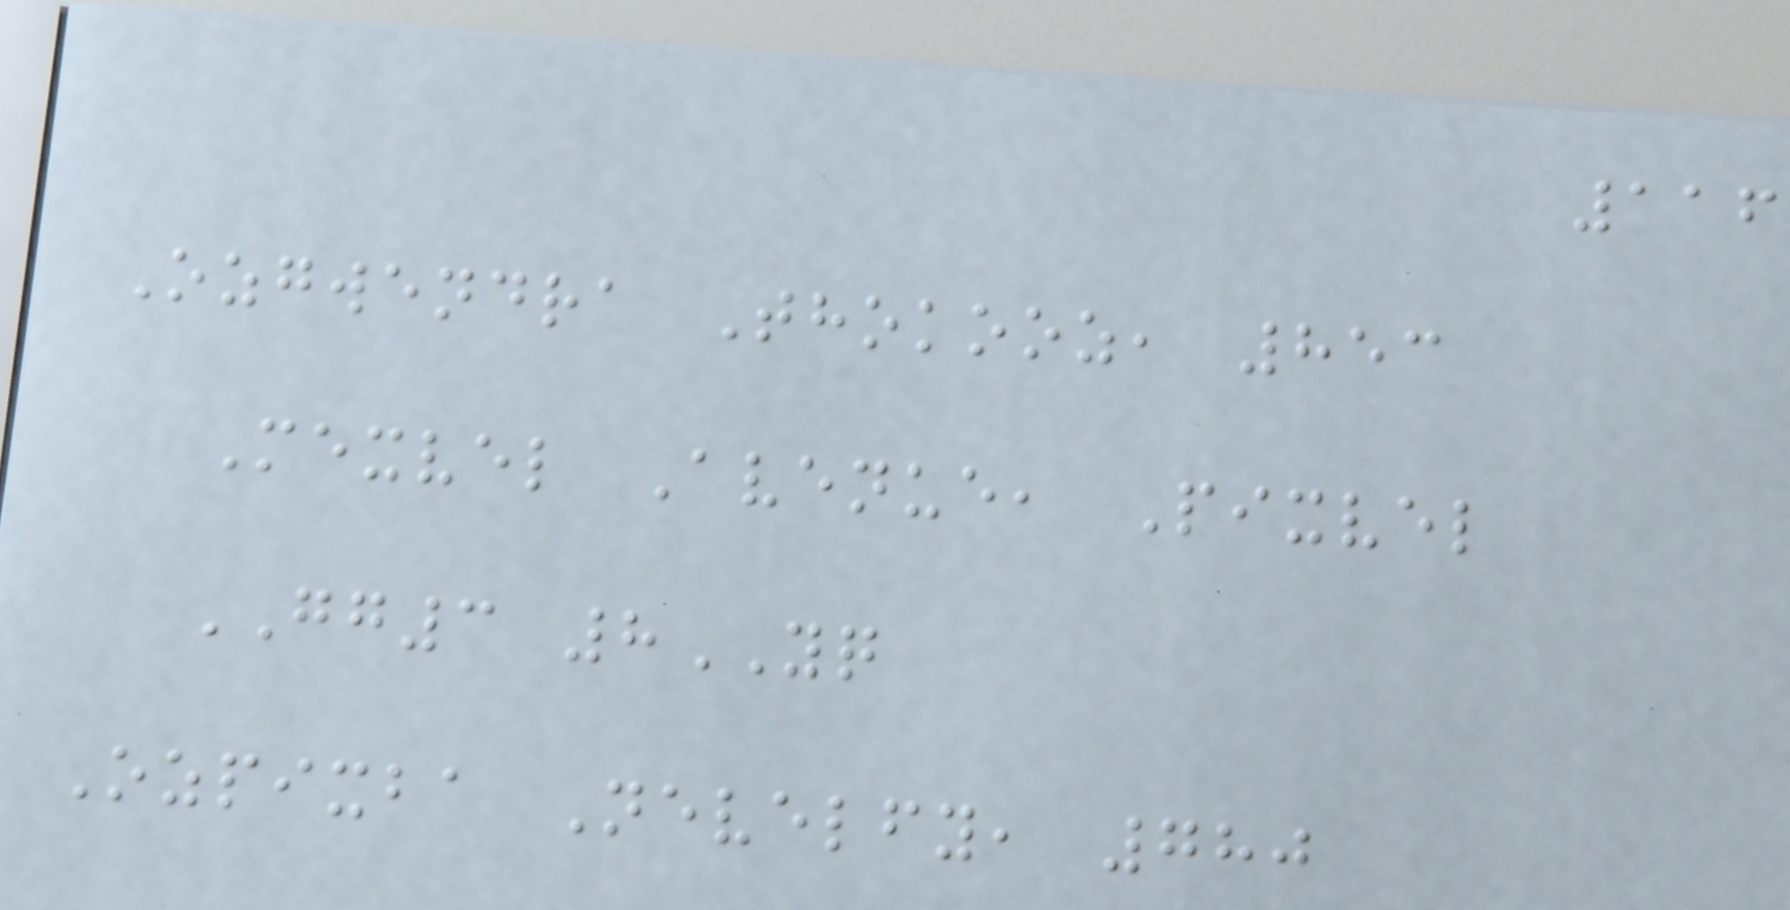116
Ozgwendra Thokooz, 853
Mexvel Avenue, Pixvel
GG3 8YQ
Ozpixba Nevelfy, 780
